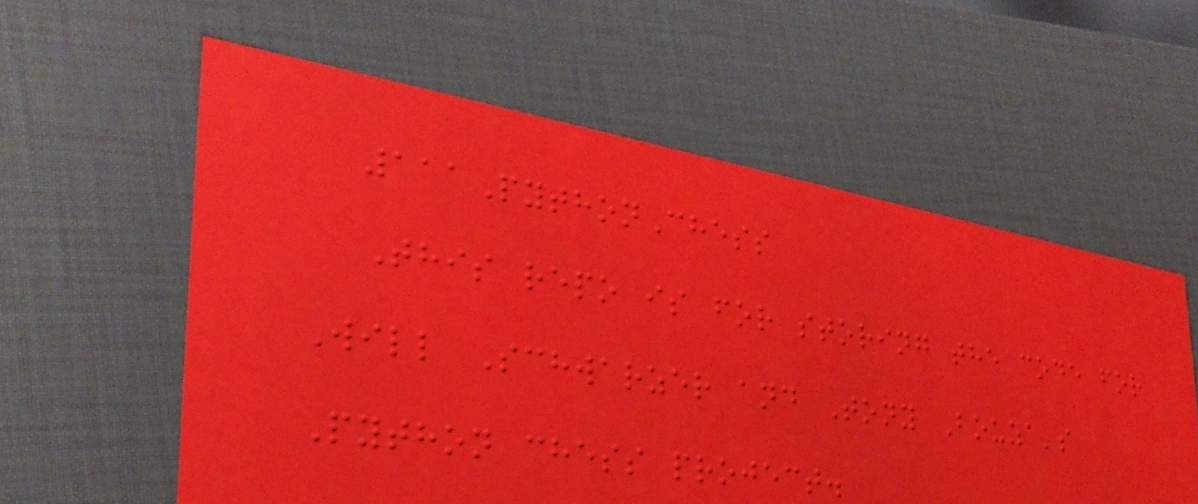111PythonChess
This repo is for storing the code for
Will Schwarzer and Tony Bouza's
Python chess project.
